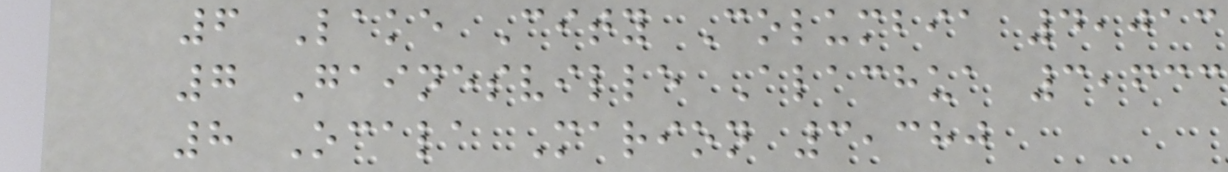6 Lake City Columbia 4,013
7 Gainesville Alachua 3,633
8 Ocala Marion 3,380
